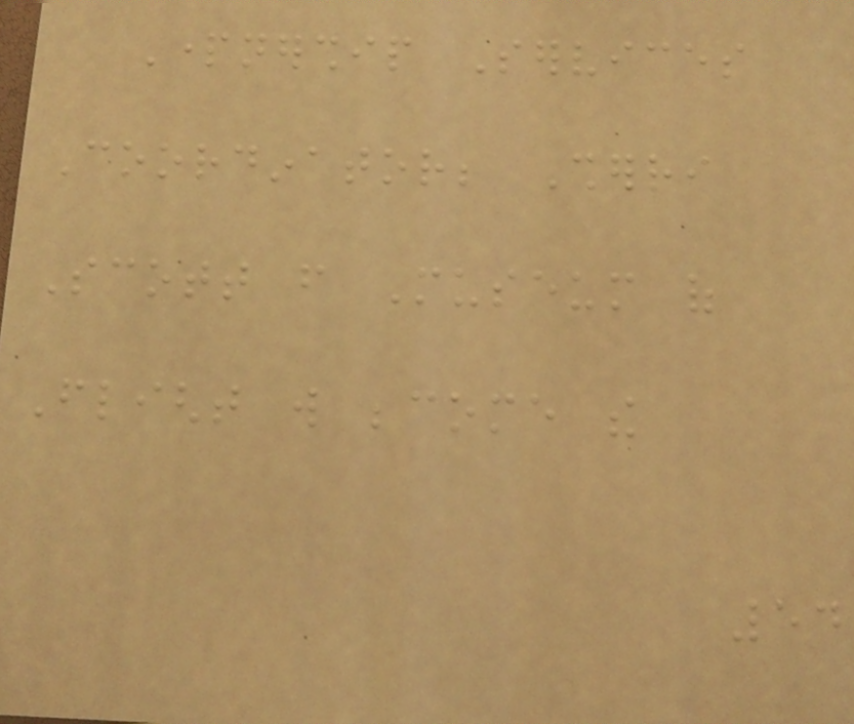Partnership Services
Coordinator; Sherri
Scott from Museum of
Flight will become the
54
